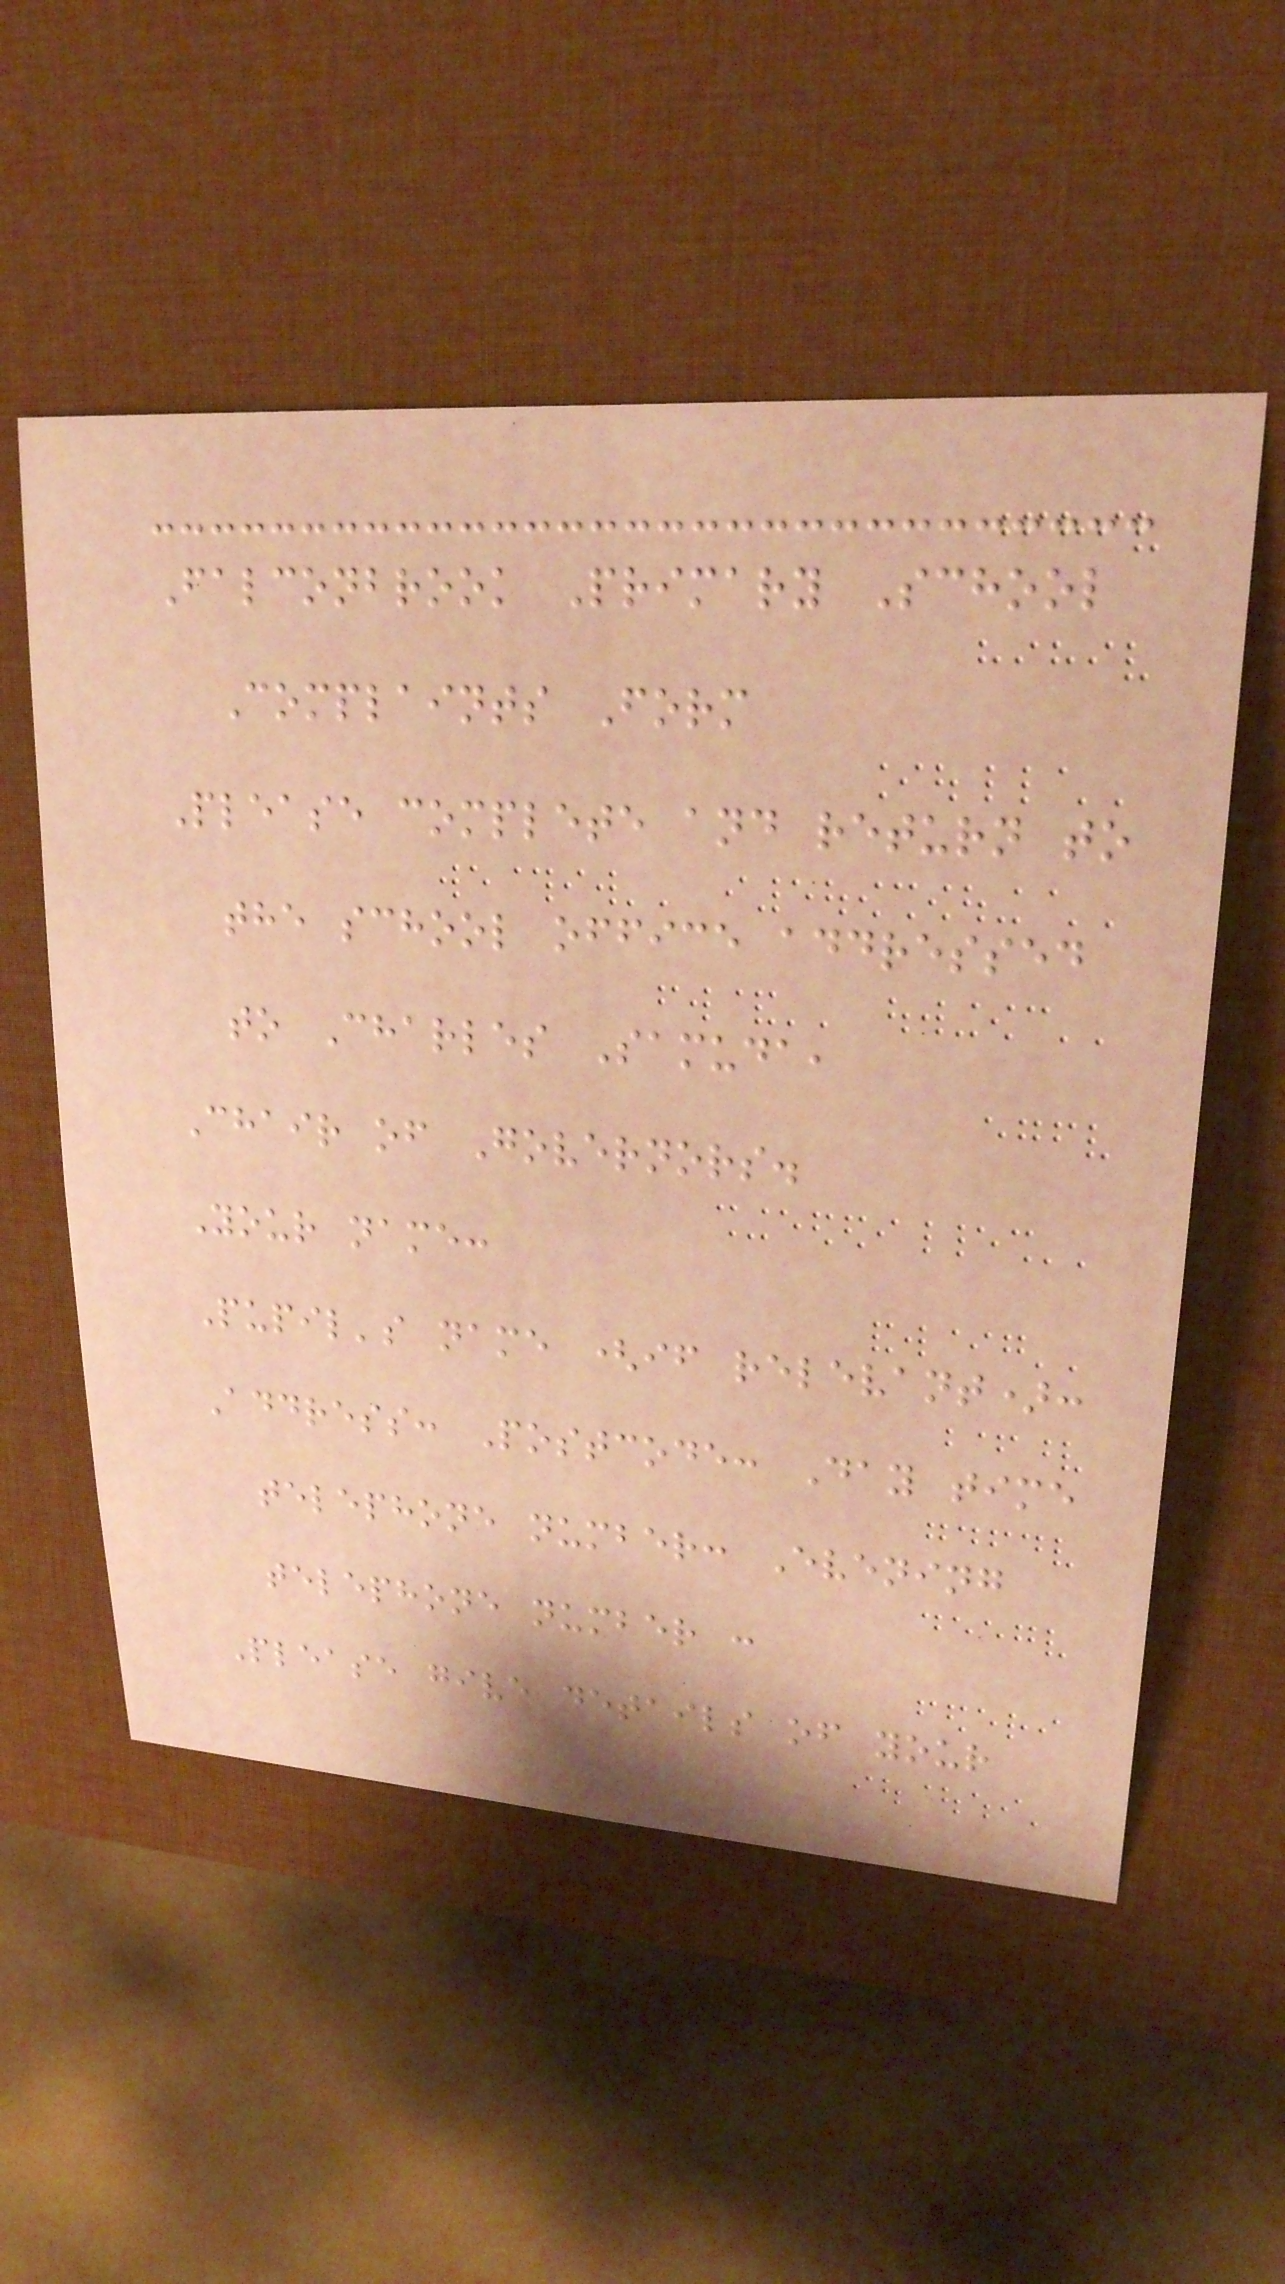Falconbrook Primary School
Complaints Form
Please complete and return to
the school office addressed
to Charles Samuda,
Chair of Governors.
Your name:
Pupil's name (if relevant):
Address: Postcode: Day time
telephone number: Evening
telephone number :
Please give details of your
